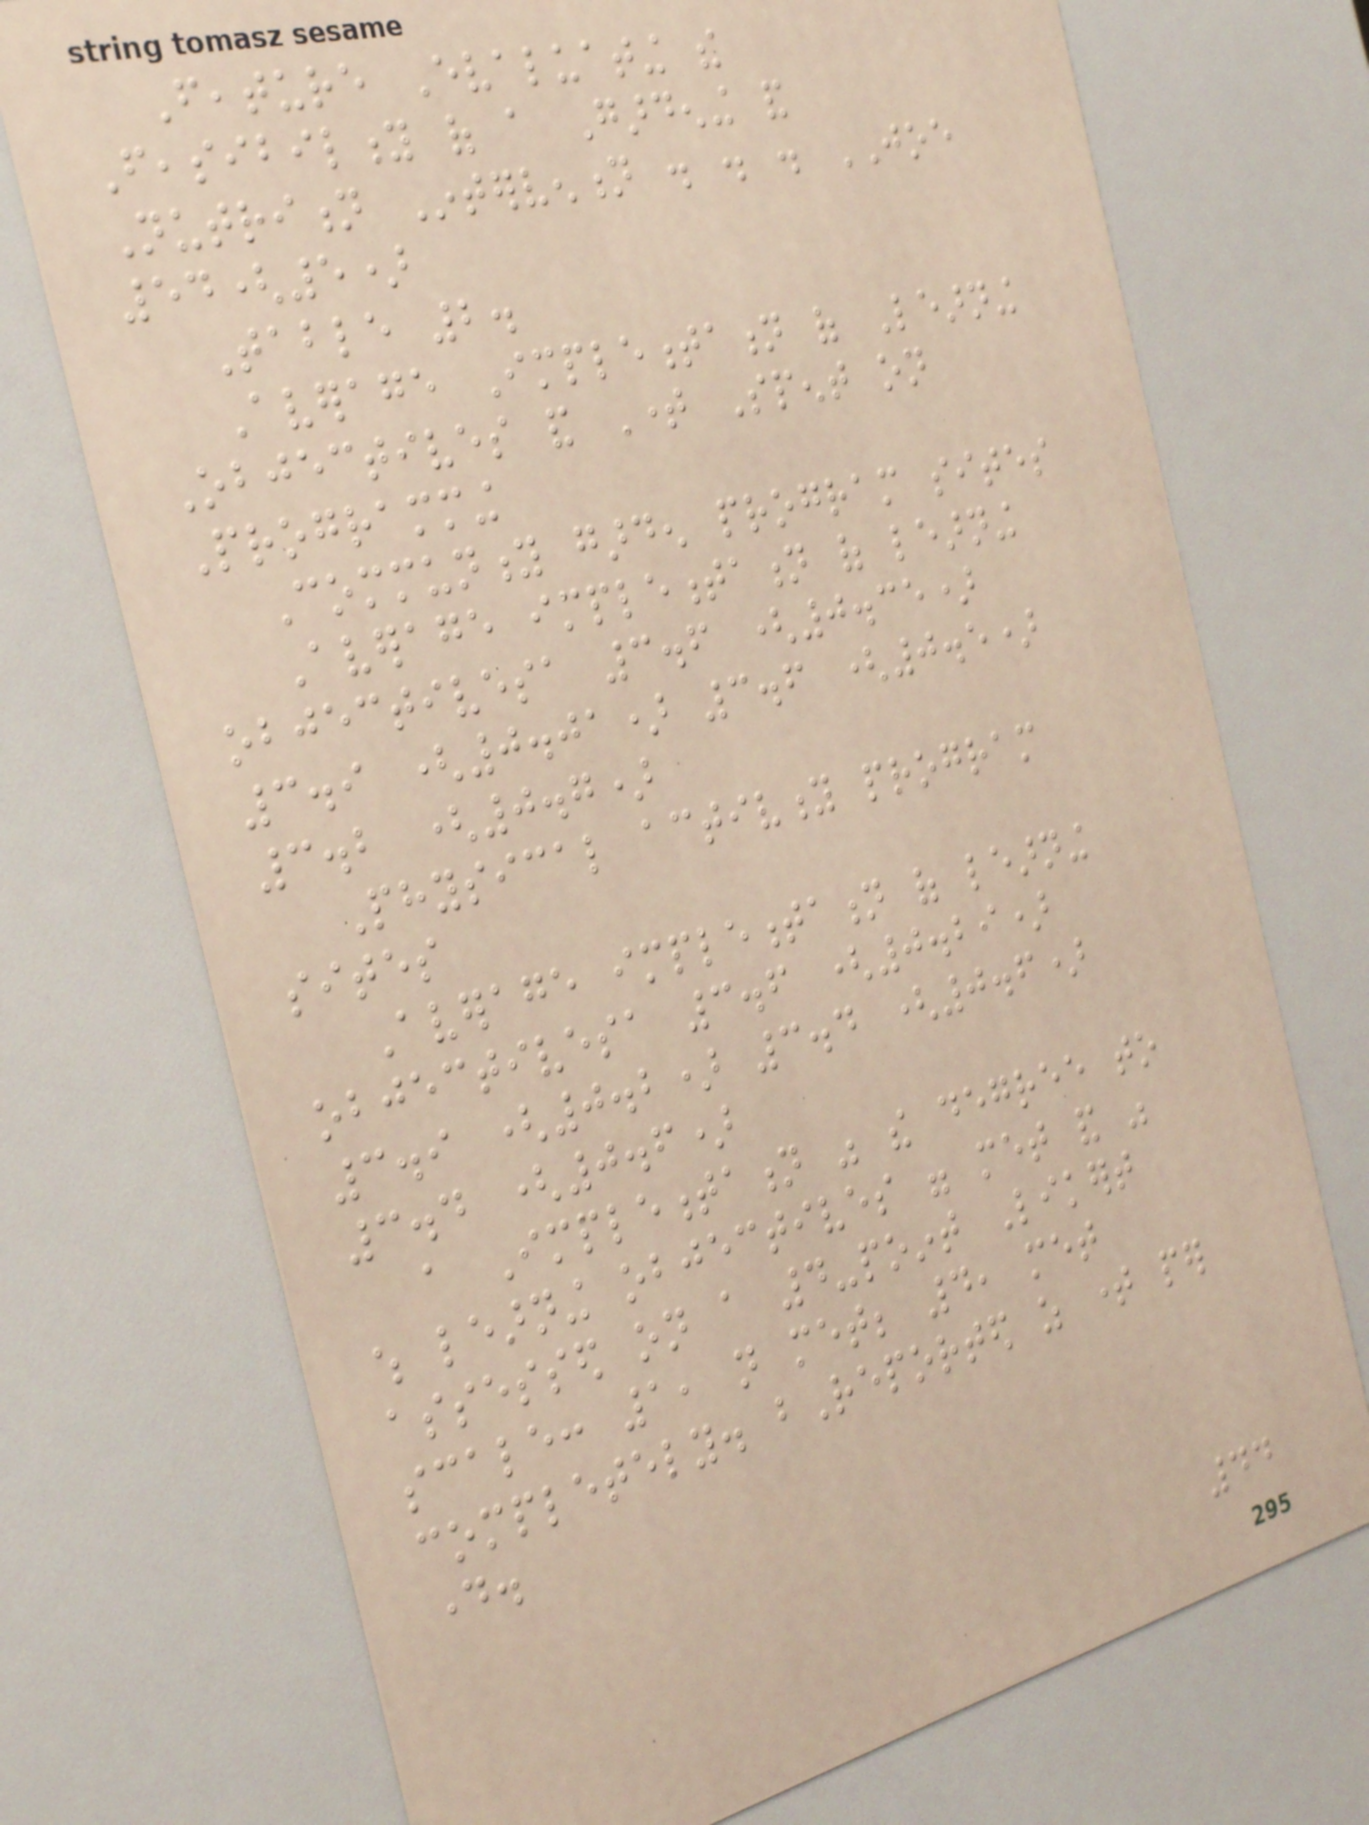Feature Evaluating the
Feasibility of a Gardening and
Nutrition Intervention . . . JOE
54(5)
Table 2.
Average Implementation of Learning
Objectives and Time Spent on
Programming
Community garden program sites
Average implementation of learning
objectivesa 3.6 (0.35)
3.9 (0.01) 3.6 (0.5)
3.2 (0.7)
Physical activity program
sites
Average implementation of learning
objectivesa 3.6 (0.29)
3.9 (0.2) 3.4 (0.6)
3.4 (0.6)
a Implementation was the degree to
which learning objectives were met and was
assessed on a 4-point Likert
scale: 1, not met; 4, met
completely. bReported as time per
day.
44
